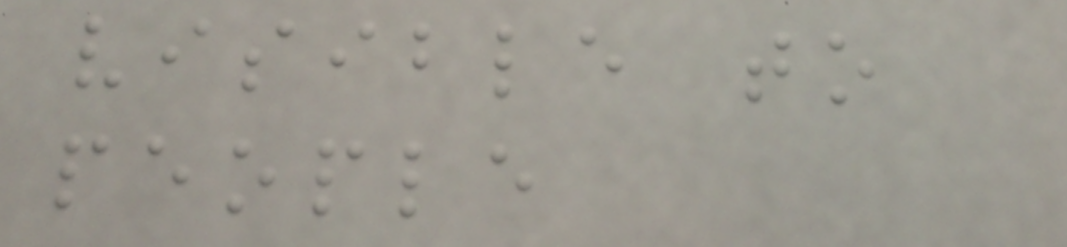visible to
people
